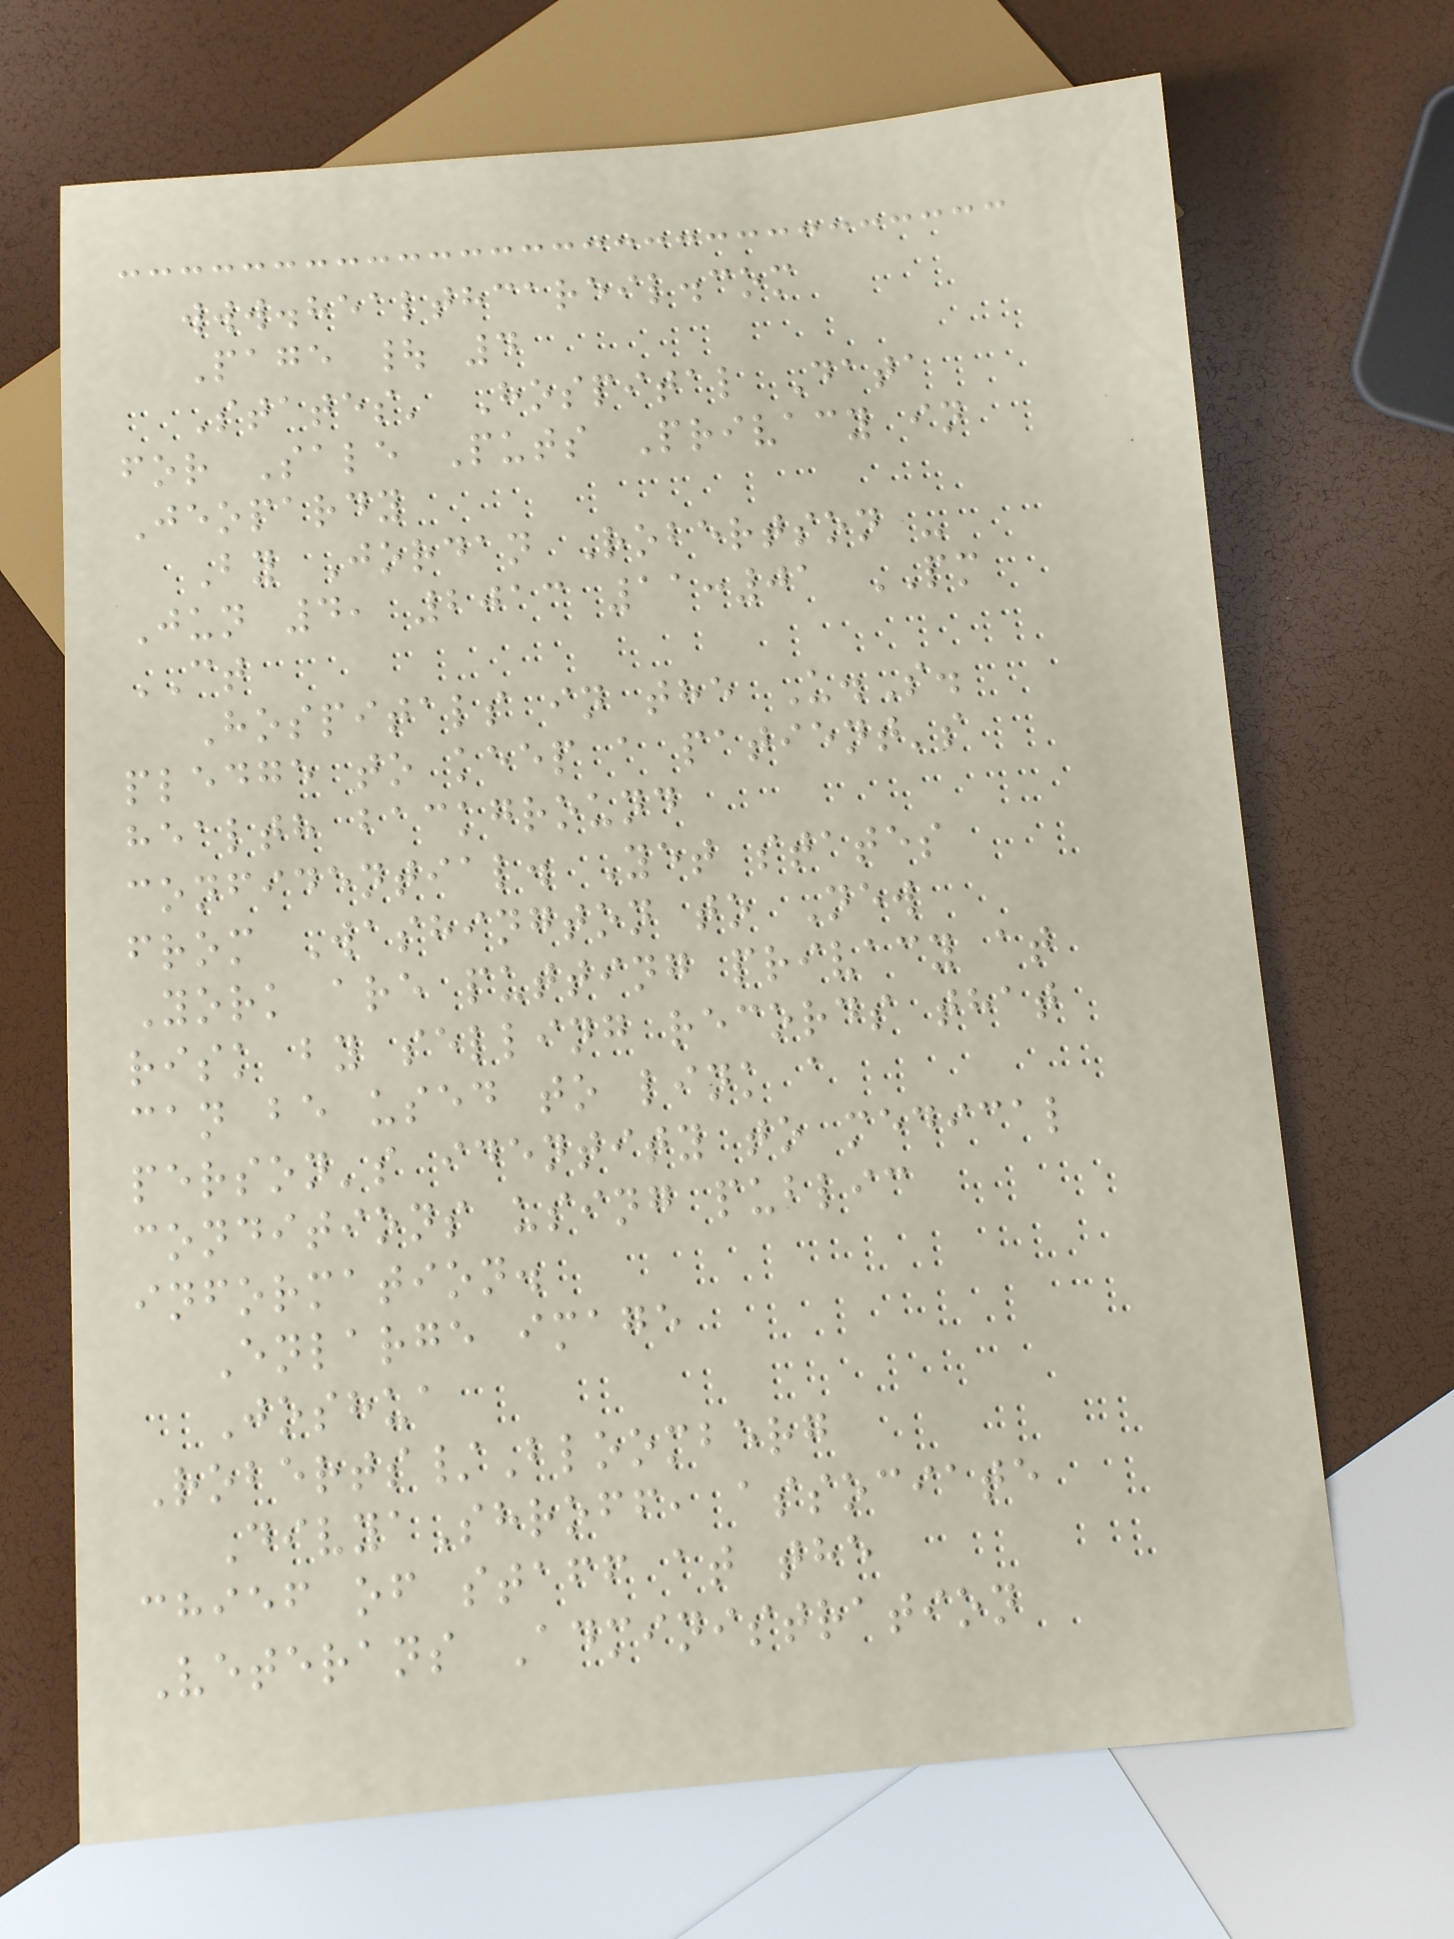www.healthcareil.com
Page | 4
States' Hospital Data
for Sale Puts Privacy in
Jeopardy
By Jordan Robertson -
Jun 4, 2013 11:01 PM
CT
Hospitals in the U.S.
pledge to keep a patient's
health background
confidential. Yet states
from Washington to New
York are putting privacy at
risk by selling records that
can be used to link a
person's identity to medical
conditions using public
information.
Enlarge image
Joshua
Roberts/Bloomberg
DivyaShroff, associate
chief of staff at the
Veterans Administration
